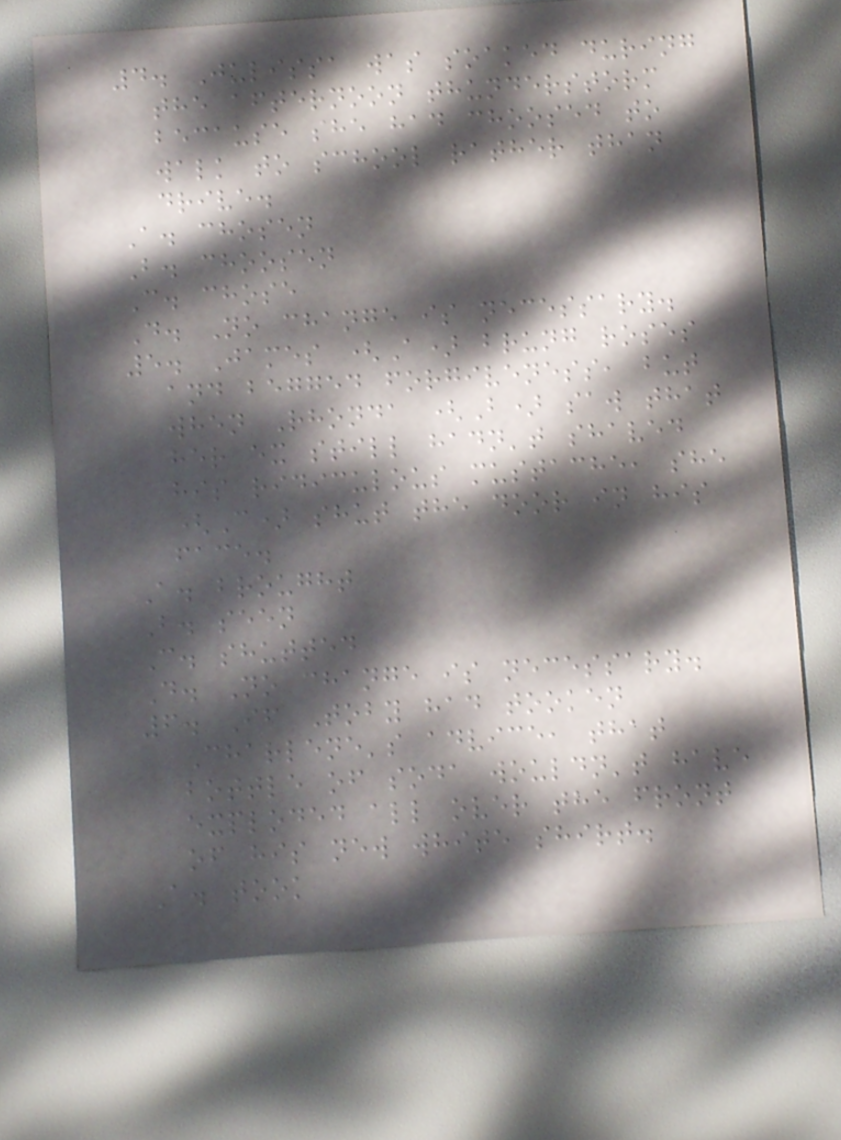4. Julissa was soaked during
the afternoon thunderstorm
because she had choosed to
walk to school rather than
drive.
A. chosen
B. choosen
C. chose
D. No change is necessary.
5. James (A) brung roses
and begged forgiveness, but
when Rhonda (B) saw that
her ex still hadn't shaved
his ridiculous mustache, she
(C) shut the door in his
face.
A. brought
B. seen
C. shutted
D. No change is necessary.
6. If Toby had tooken
Charlene's advice, that
bottle of soda wouldn't have
exploded all over the front
of his new white shirt.
A. took
